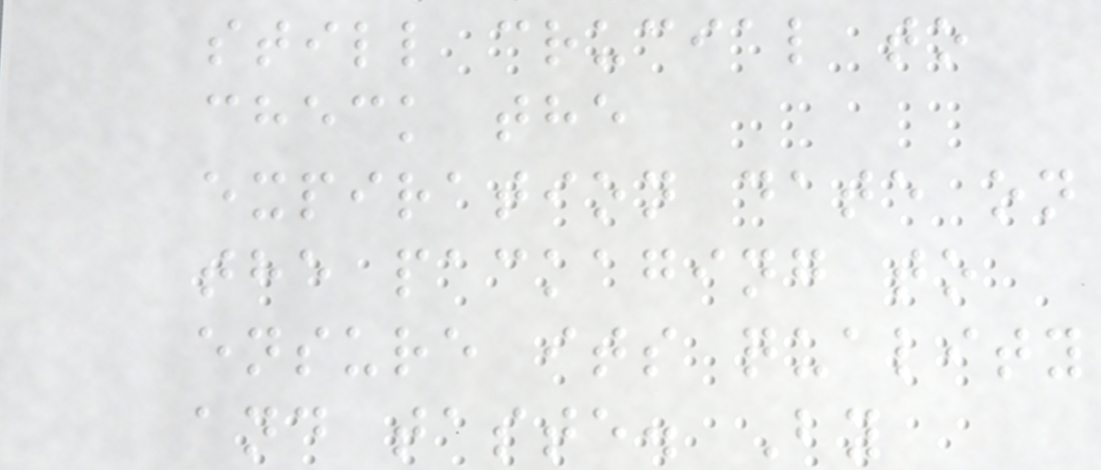still crucial to
check the
expiration date on
the packaging to
ensure its quality
and taste. By
